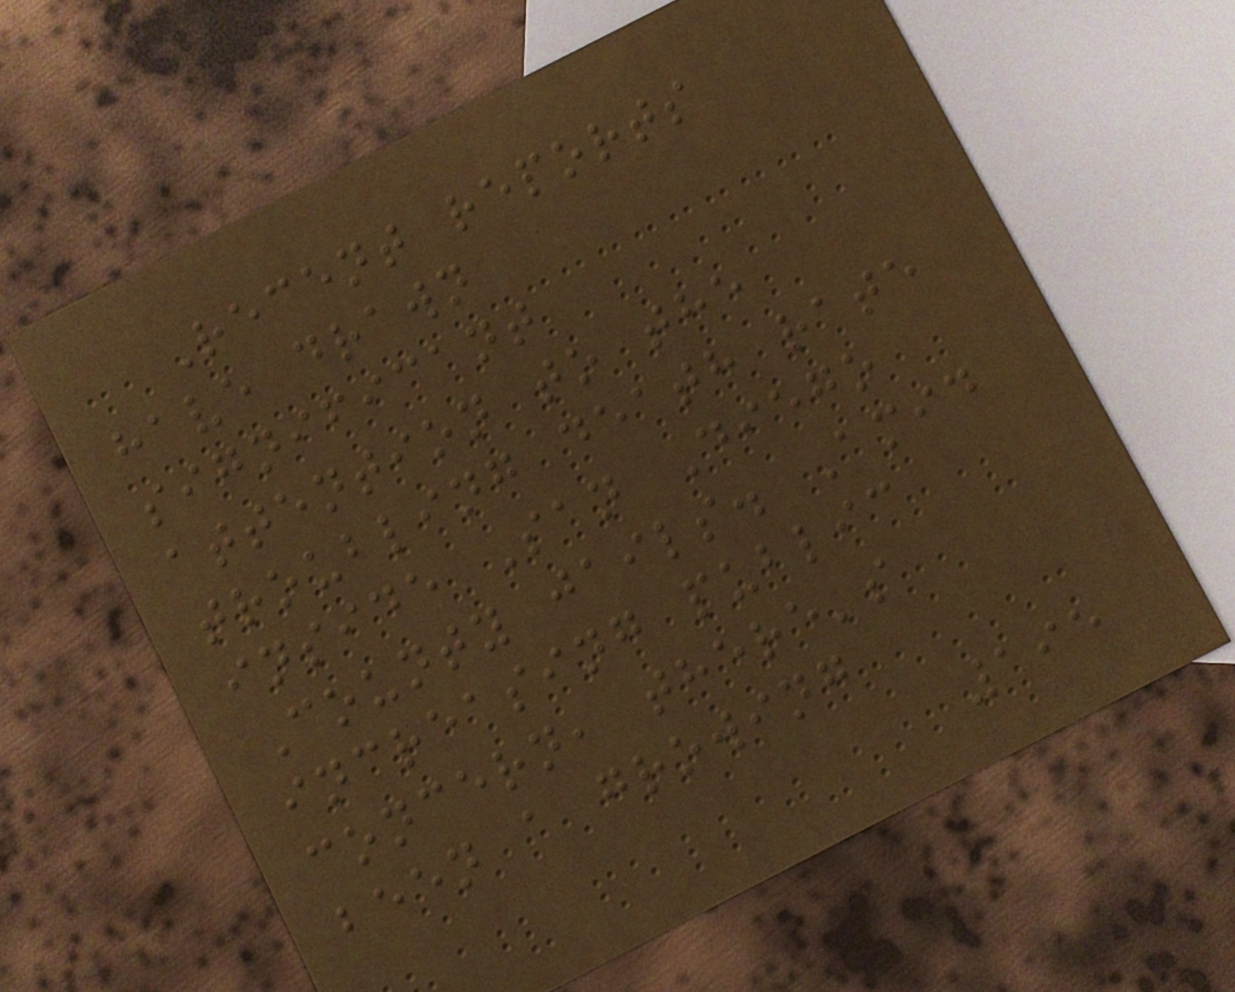Recent reports
have drawn
significant
attention to the
troubling death rate
inside San Diego
County jails. Amid
increasing public
concern, there's
been a growing
195
